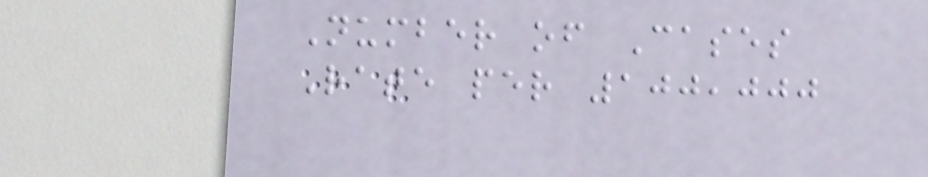Number of Cases
Rate per 100,000
